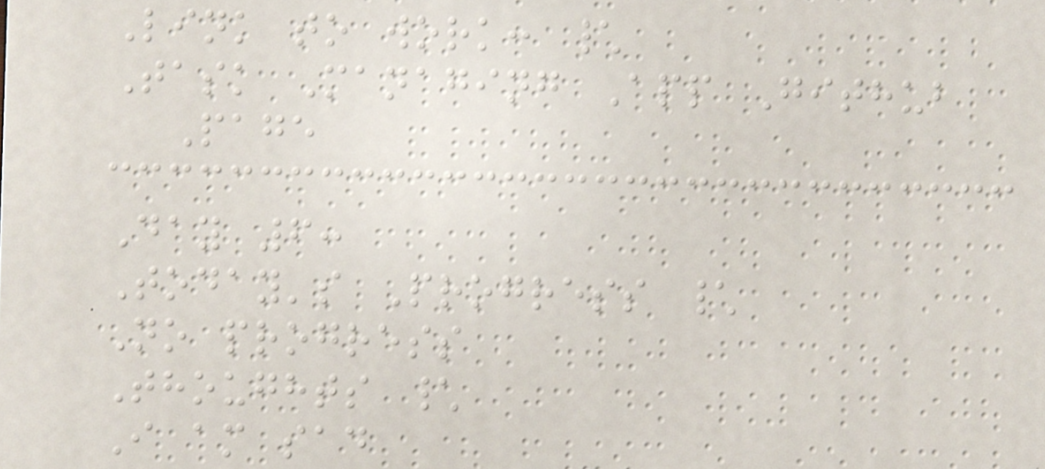Link to work: \
Task Managing App Github
Page
Day 6:
Today's Progress \
No progress
Thoughts \
I am sad
